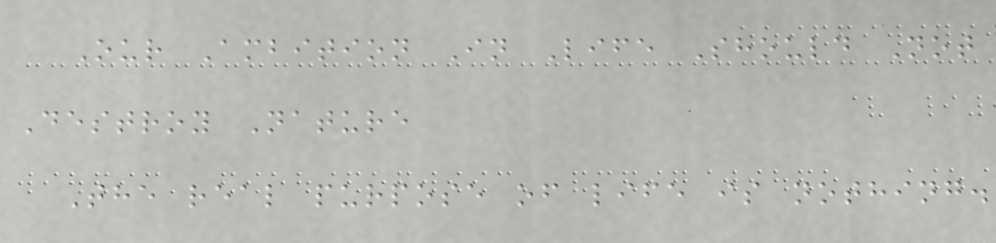Our Ambition In Life Should Not
Destroy Nature
The real purpose of life is nothing.
